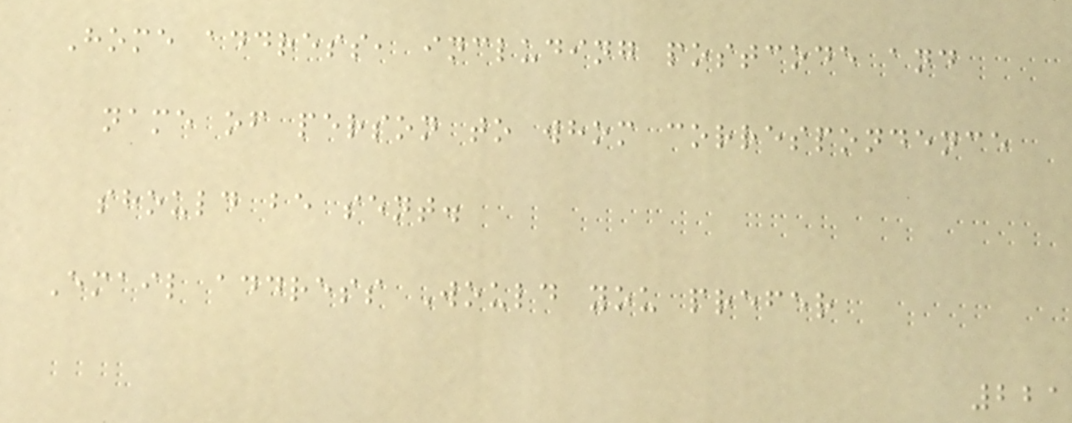Home address, including postcode and
name of person to whom correspondence
should be sent.
Email address Would you prefer
221
